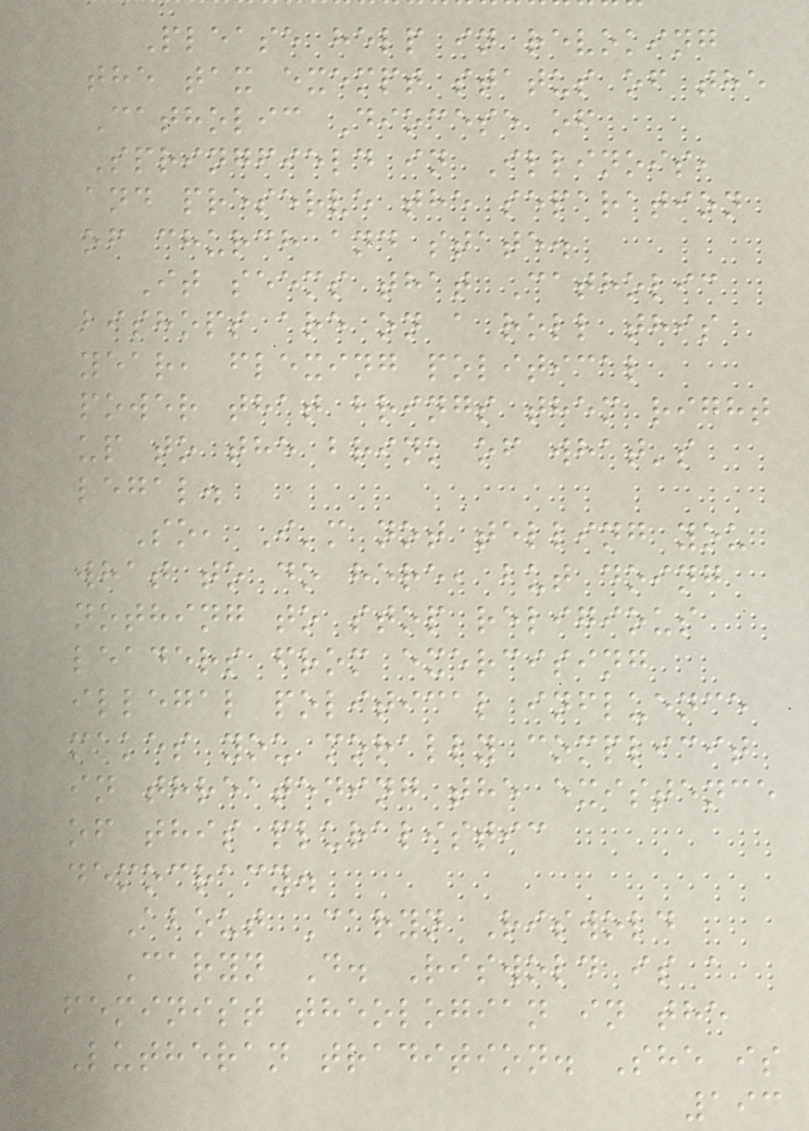Please help in revoking
the tax exempt status of the
Catholic Diocese of
Springfield in Illinois,
and preserve the separation
of church and state.
It seems that Catholic
bishops are on a roll this
year, flexing political
power that brings them right
up to the brink of what's
legal.
So, I'm not telling you
what to do here, but doing
nothing to stop religious
leaders from exercising
illegal political influence
makes you morally complicit
in threatening the existence
of this pluralistic
democracy.
About Caryn Riswold
Caryn D. Riswold is a
feminist theologian in the
Lutheran tradition. She is
193
